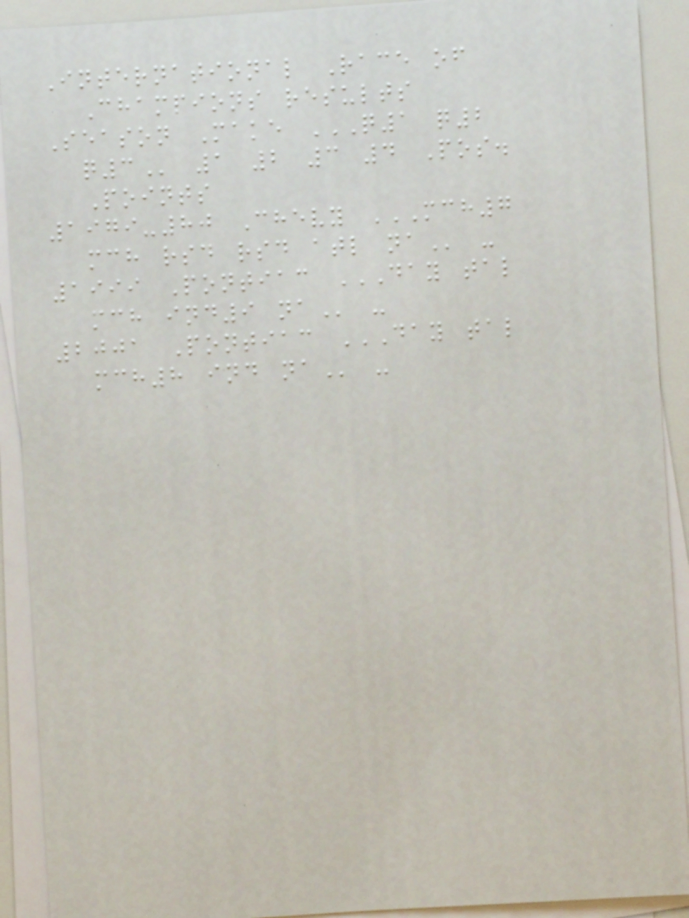International Race of
Champions results
Season Make Q1 Q2
Q3 1 2 3 4 Pos.
Points
1979-80 Chevy MCH7
MCH RSD RSD ATL NA -
1999 Pontiac DAY TAL
MCH IND9 NA -
2001 Pontiac DAY TAL
MCH8 IND NA -
